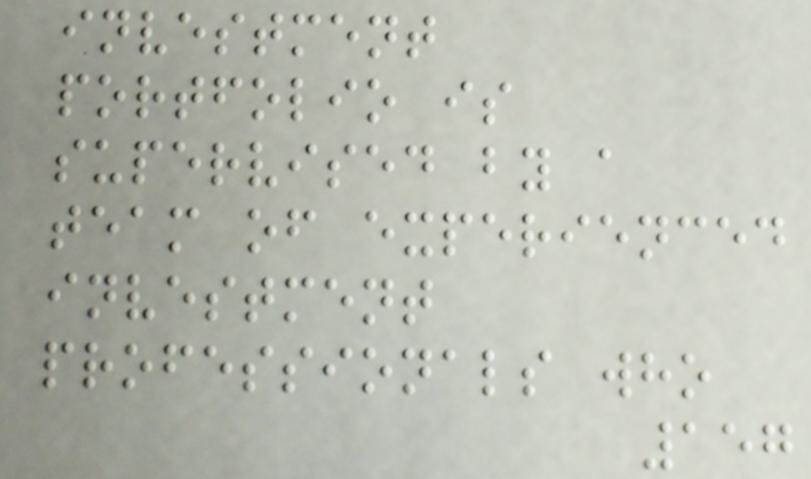investment
portfolio is
supervised by a
team of experienced
investment
professionals who
157
